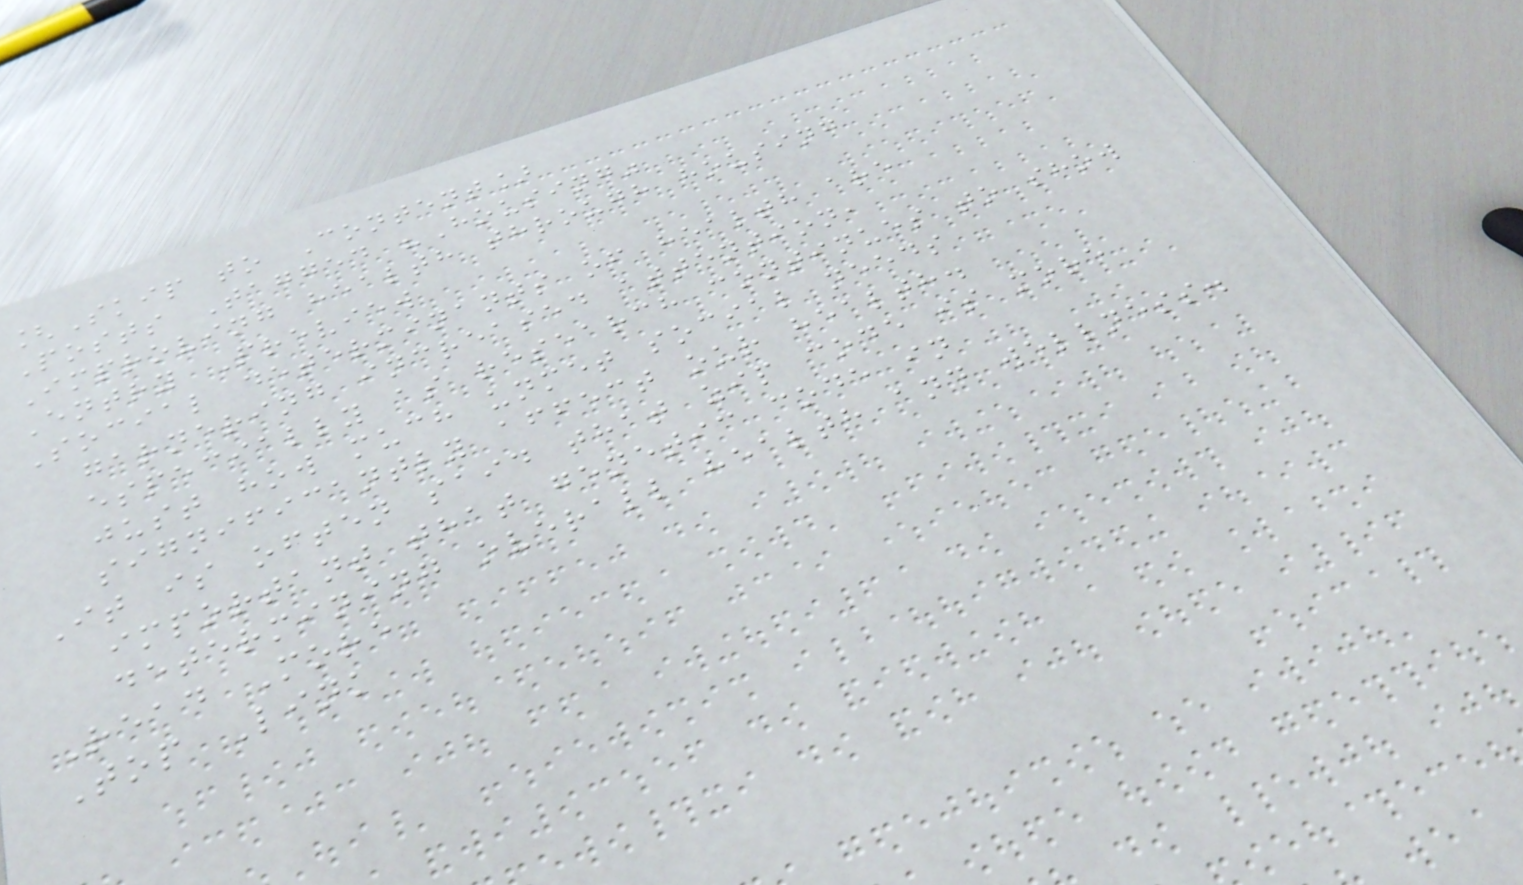[Skip to Content]
Posts Tagged "Housing"
Improving health through housing
Entry Preview
Social determinants of health are
garnering increased attention,
especially as research continues to show
just how much unmet social needs
significantly affect our health.
It is often said that zip code is more
important that genetic code in
determining overall health and wellness.
Read More
Top Link
